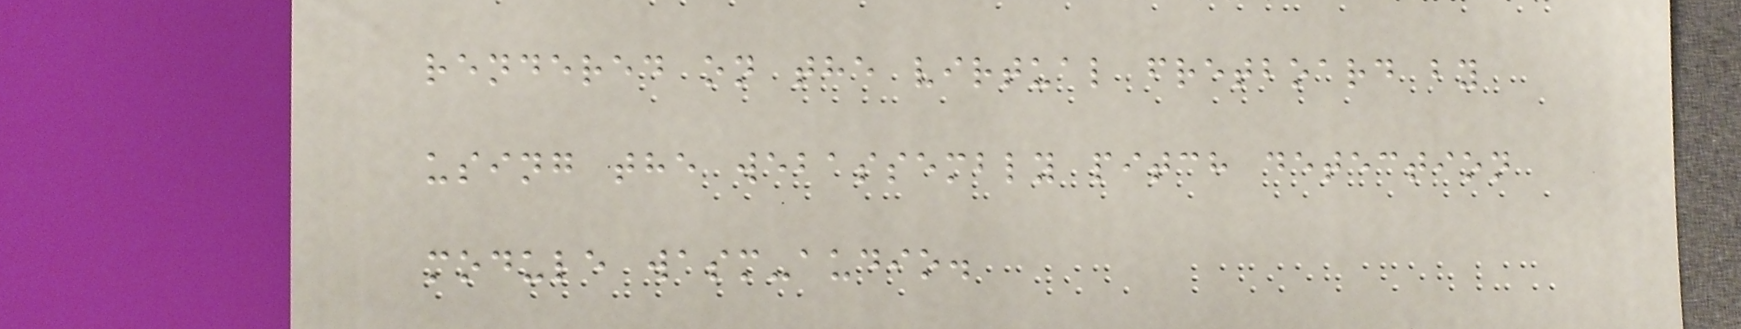rendered on the virtual fretboard by
using the webassembly pitch detection
module wasm-audio.
